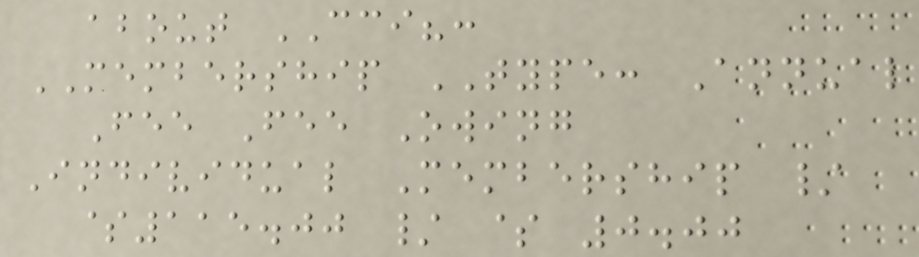about CCI?:
MEMBERSHIP TYPE: Annual
Fee Fee Owing
Individual Membership /
$115.00 / $ 0.00
